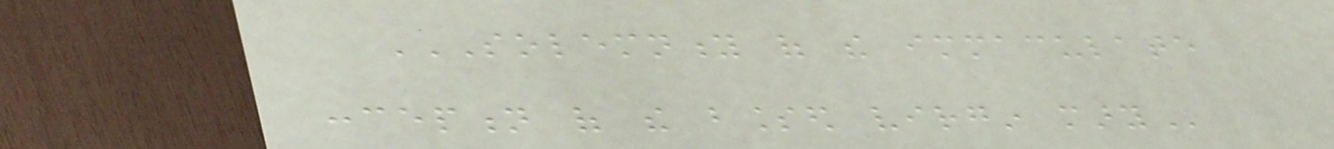SOLEMNITY OF THE IMMACULATE
CONCEPTION OF THE BLESSED VIRGIN MARY
